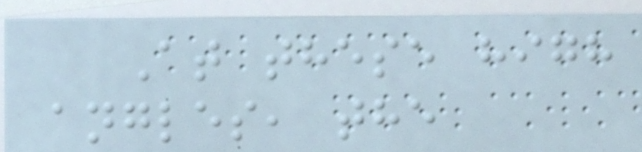At these high
angles, the
